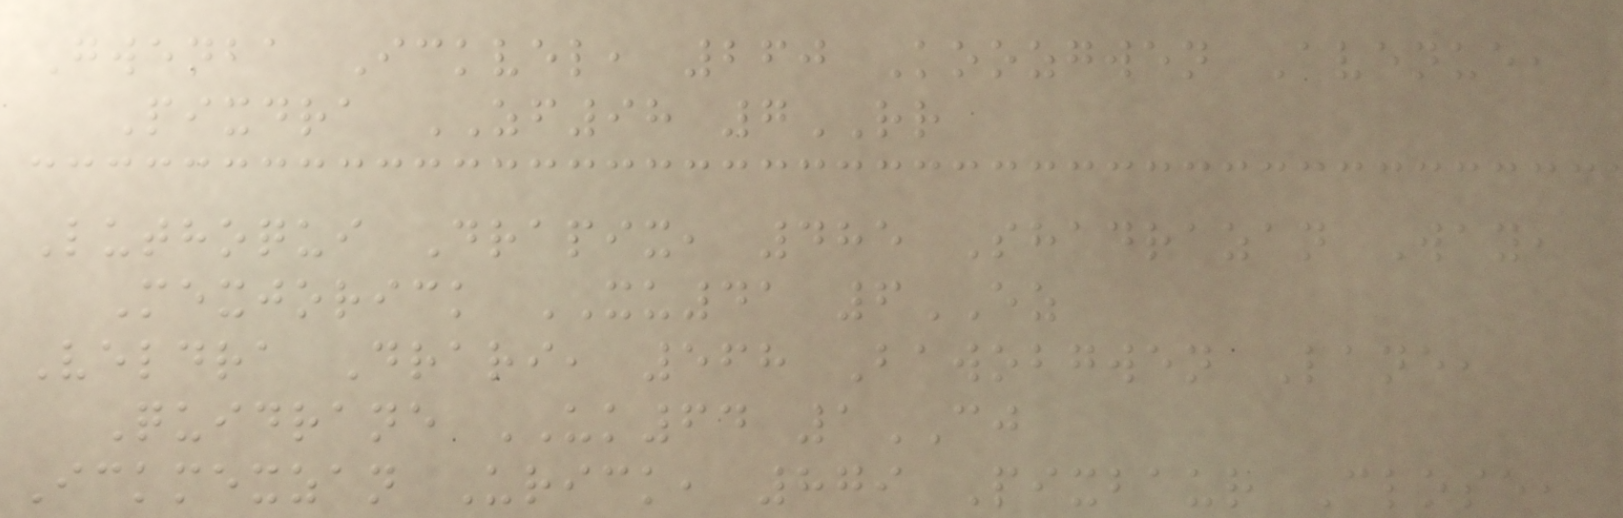Gwenba Ickvel, 260 Koozgwen Avenue,
Pixdra ZF98 7RR
Luthoqui Drapix, 485 Shadrazan Way,
Mexjorick XU41 6EZ
Veldra Drari, 568 Bawobgwen Lane,
Quidrane UK64 1CJ
Ickmexzan Urick, 879 Pixbaur Close,
